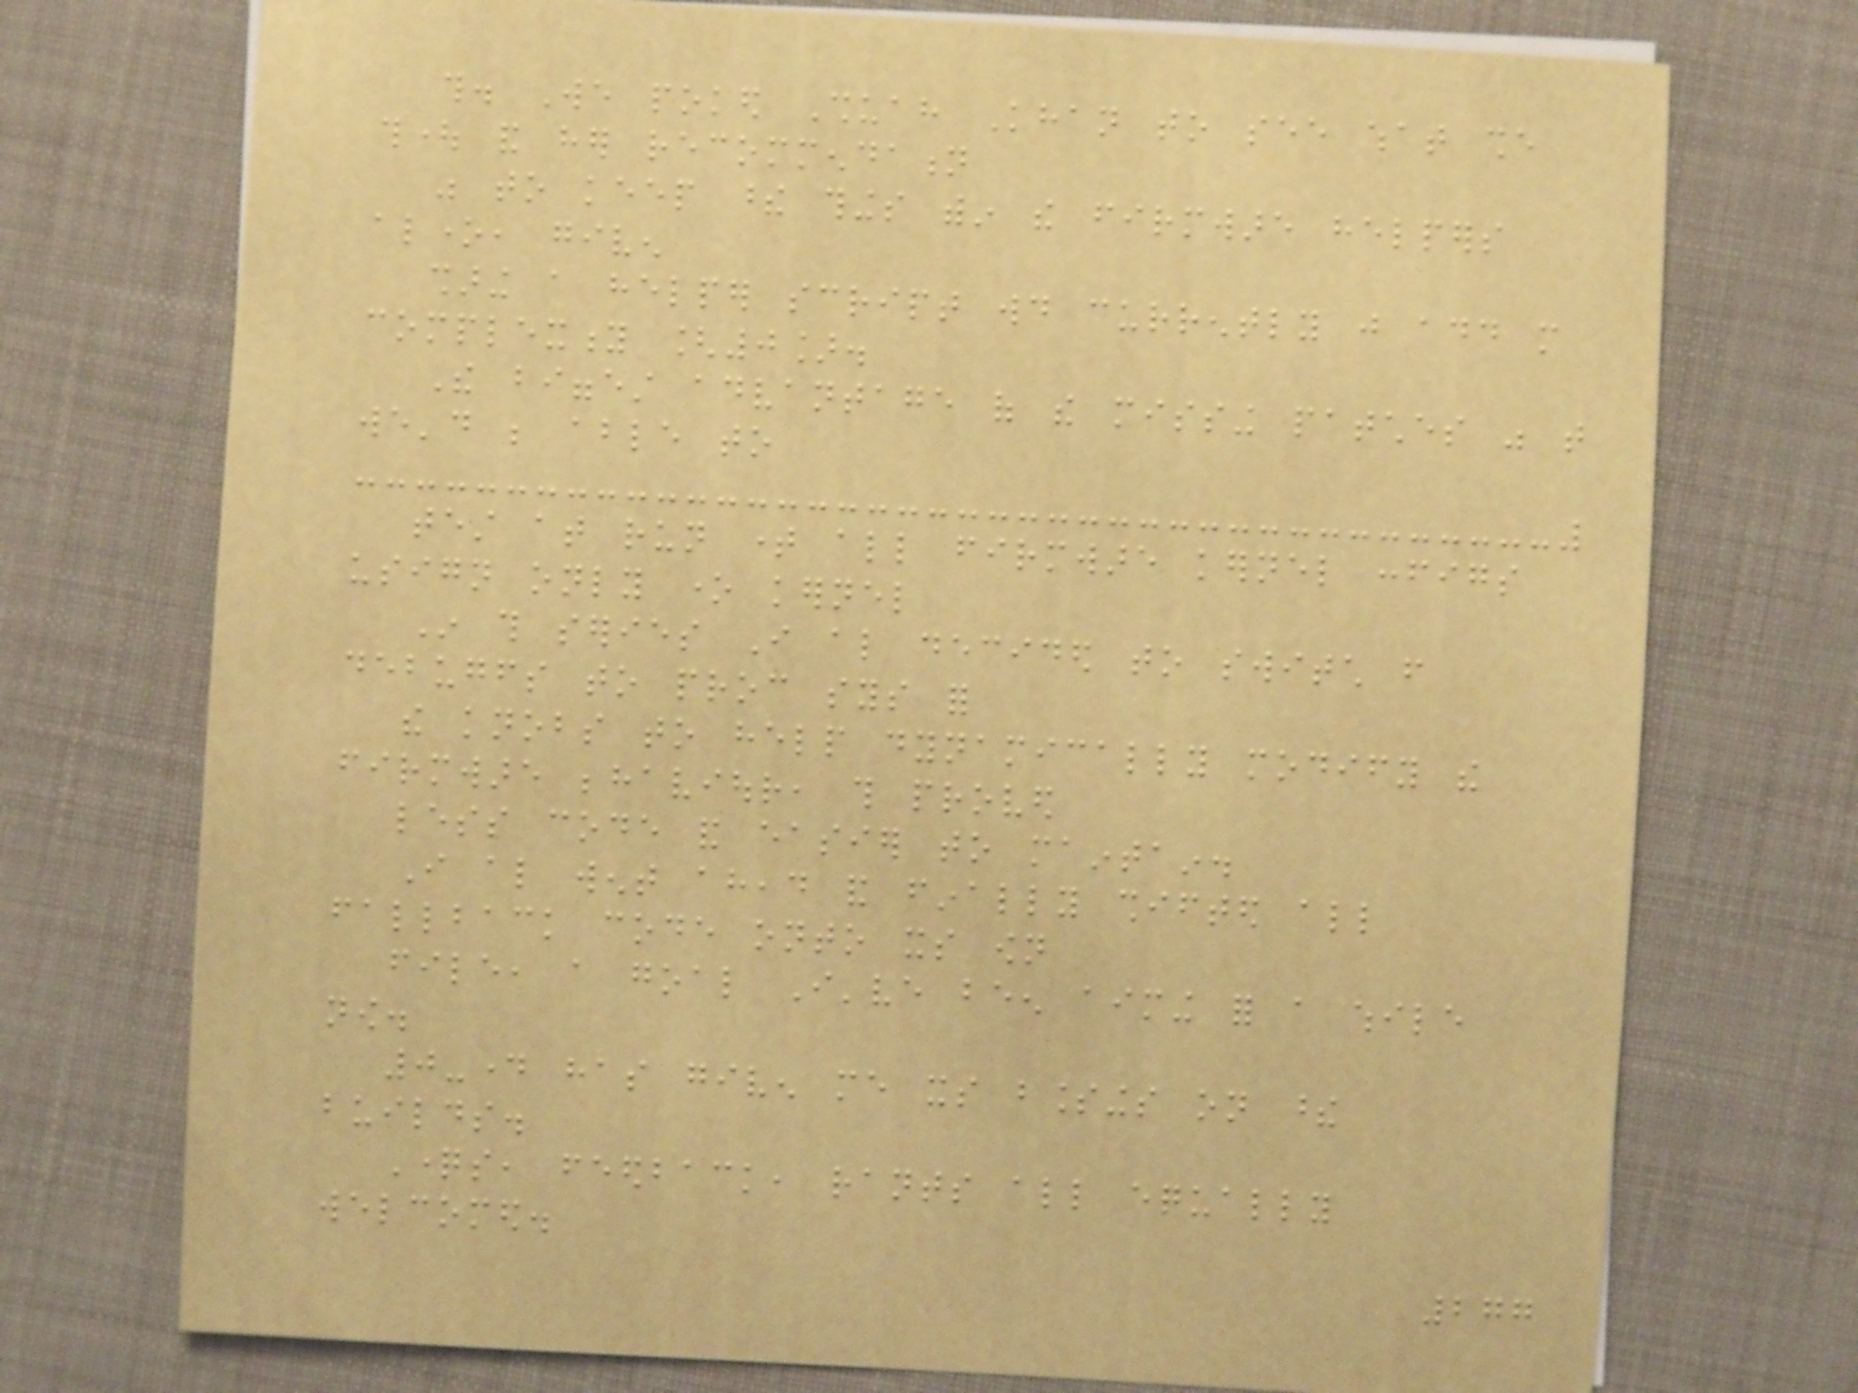this. We poked Shuah Khan to see what she
thought and her recommendation
was to keep these things within the firmware helpers
alone, given
sharing a helper script would currently just add more
complexity [0].
The biggest advantage of the missing patches was that
we'd be able to
test at run time all firmware kernel configs
usign only one kernel
In this series I also decided to switch from
debugfs to proc sys for
the knobs to help dynamically modify the
firmware behaviour, this proved
less code and easier to maintain.
I also went ahead and finally shifted all
fallback code onto its own
file, a goal I've been aiming for a while
now.
0-day has given me its blessings on these
builds.
Questions, feedback, rants all equally
welcomed.
277
